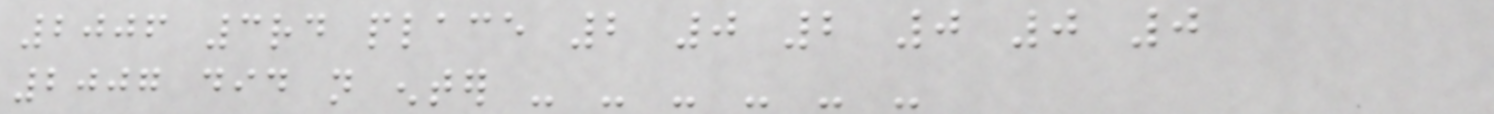2006 3rd place 2 0 2 0 0 0
2007 did not enter - - - - - -
